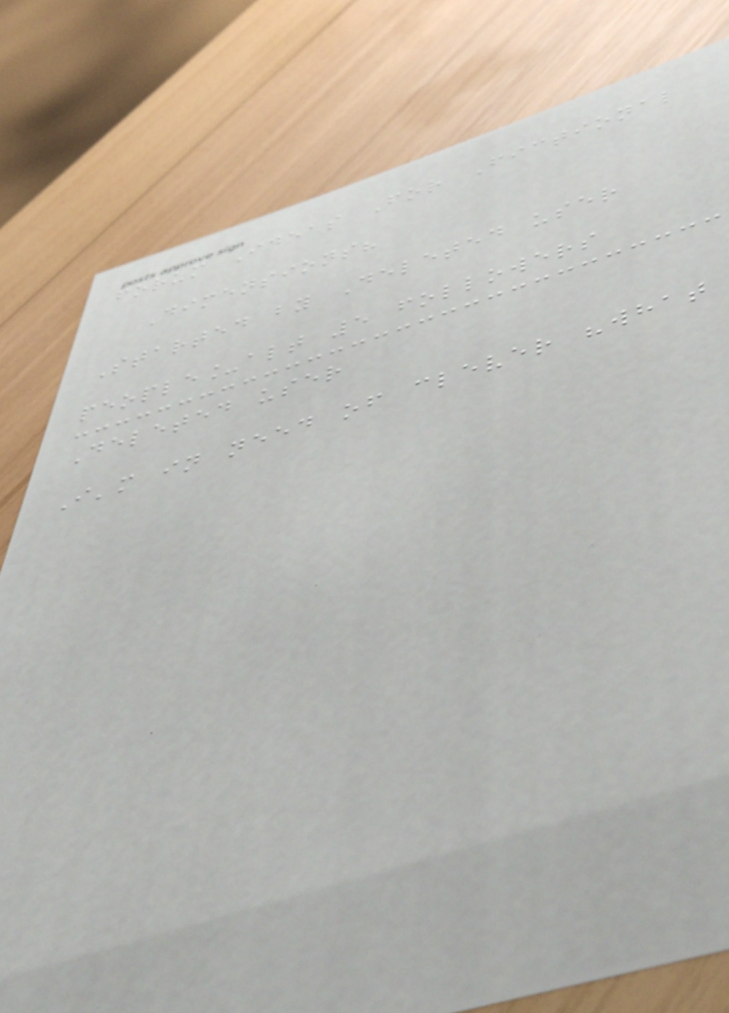forum Ideas For Fictional
Dimensions?
Started by Deleted user
people_alt 5 followers
Deleted user
I'm in need of clever "what
